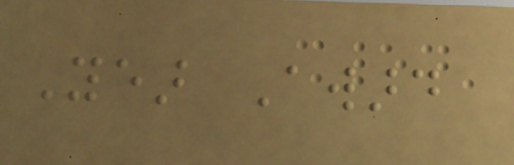Year Award
